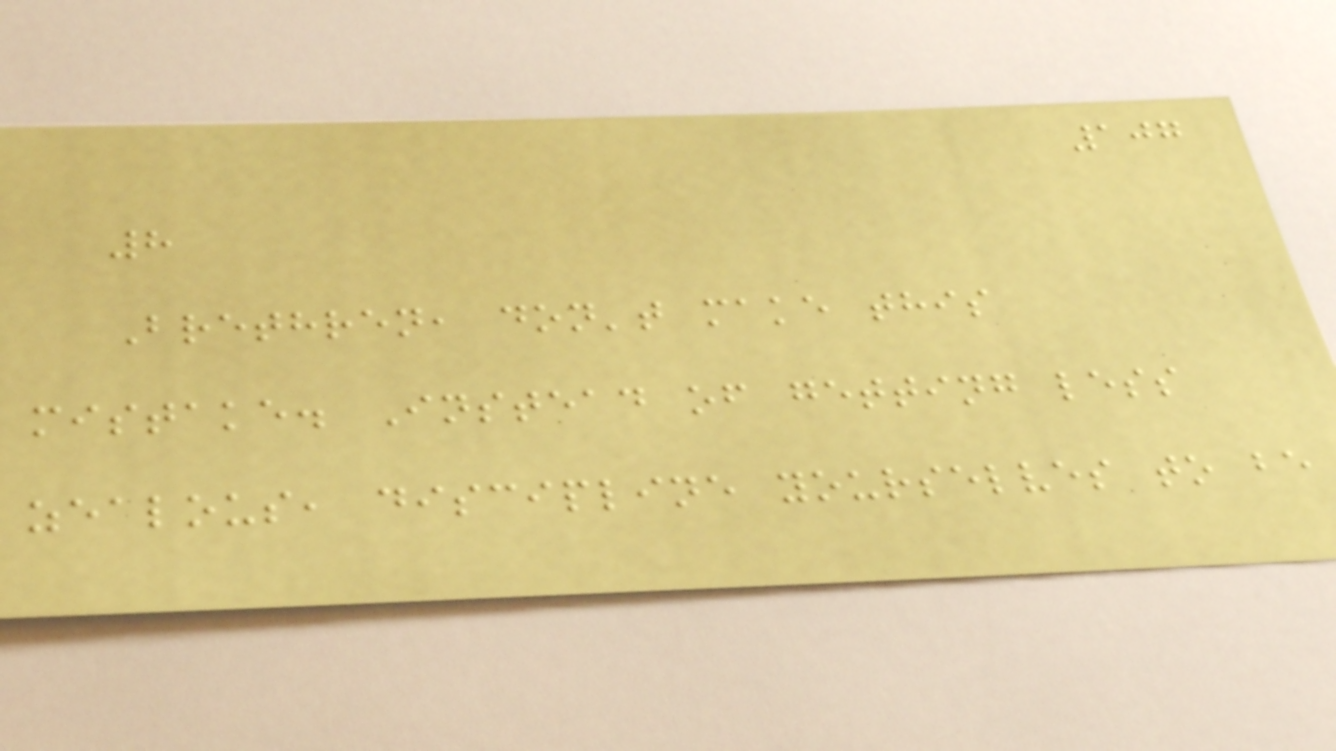107
8
Brethren, don't make this
mistake. Instead of getting less
zealous, discipline yourselves to be
